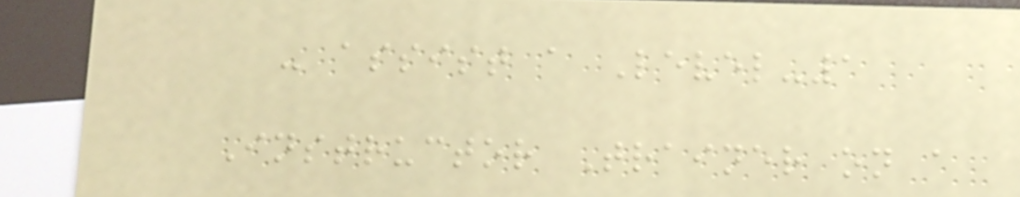- assist a Level-1
Instructor Trainer on a
